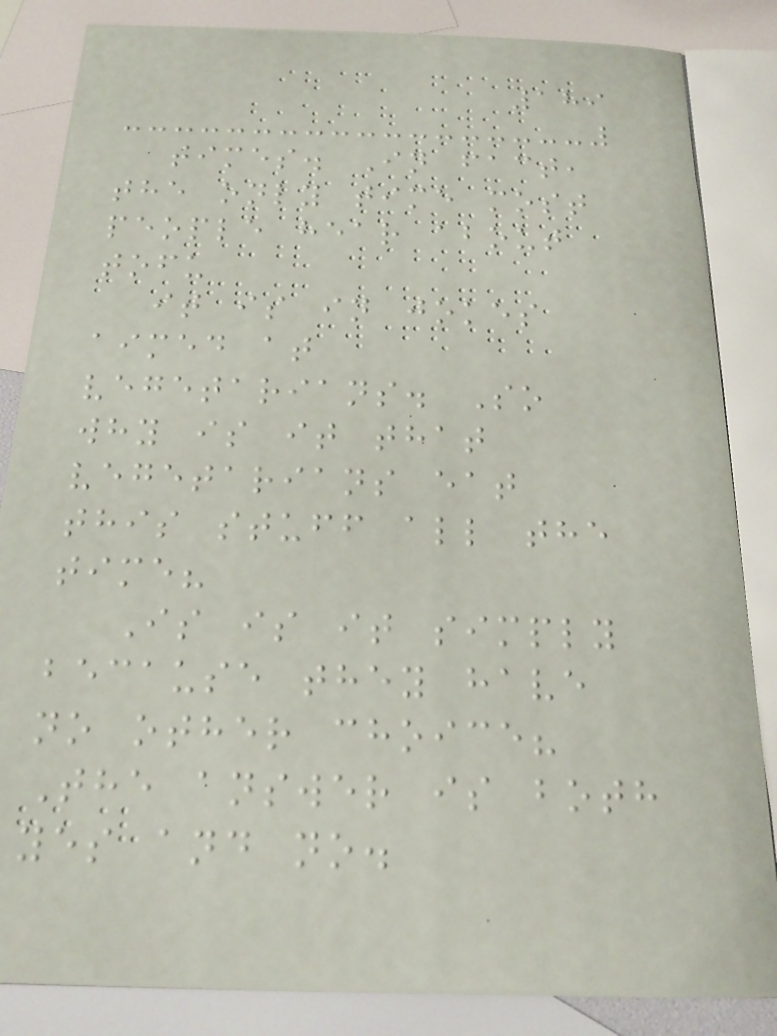189
times. In fact,
the only time most
people hear about
tofu
it is in jokes
aimed at
vegetarians. So
why is it that
vegetarians eat
this stuff all the
time?
Is is it simply
because they have
no other choice?
The answer is both
yes and no.
